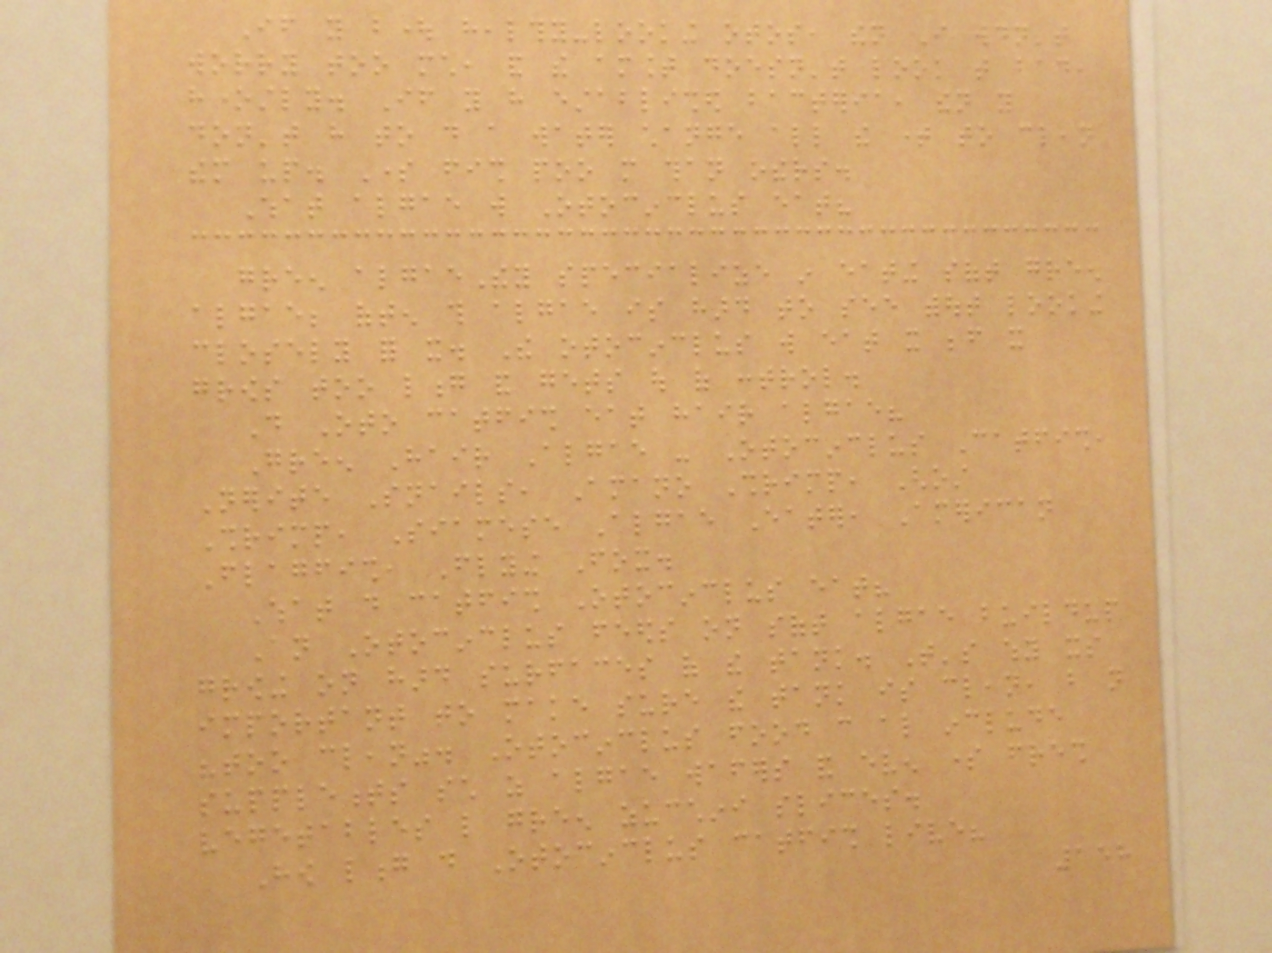If you bought healthy-looking otos, then I wouldn't
worry too much, and the amount doesn't look that bad,
honestly. If you have established bacteria, then you
don't have to do a water change all the time to clean
them up. Some fish poo more than others.
What algae will Otocinclus eat?
green algaeThey specialize in eating soft green
algae; often this algae is hard to see without looking
closely for it. The otocinclus will eat it before it
grows too long and gets out of control.
Do Oto catfish eat hair algae?
Green Hair Algae - Otocinclus Catfish,
Nerite Snails, Amano Shrimp, Ghost
Shrimp, Siamese Algae Eater, American
Flagfish, Flying Fox.
What do catfish Otocinclus eat?
An Otocinclus feeds on soft algae buildup
growing on hard surfaces of the tank. That's why its
important to make sure the tank is clean, but not
"too clean". Otocinclus food can also include
supplements such as algae wafers and even some fresh
vegetables like green zucchini slices.
How long do Otocinclus catfish live?
158
